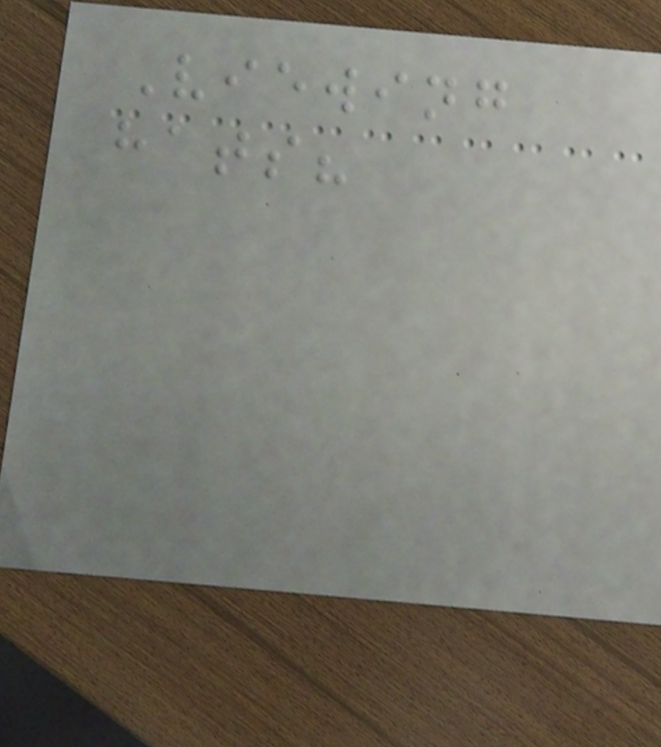Viewing
hats?
